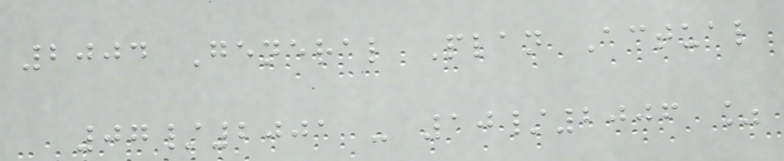2004 General Plan Actual
07/2001 - 10/2006 %
